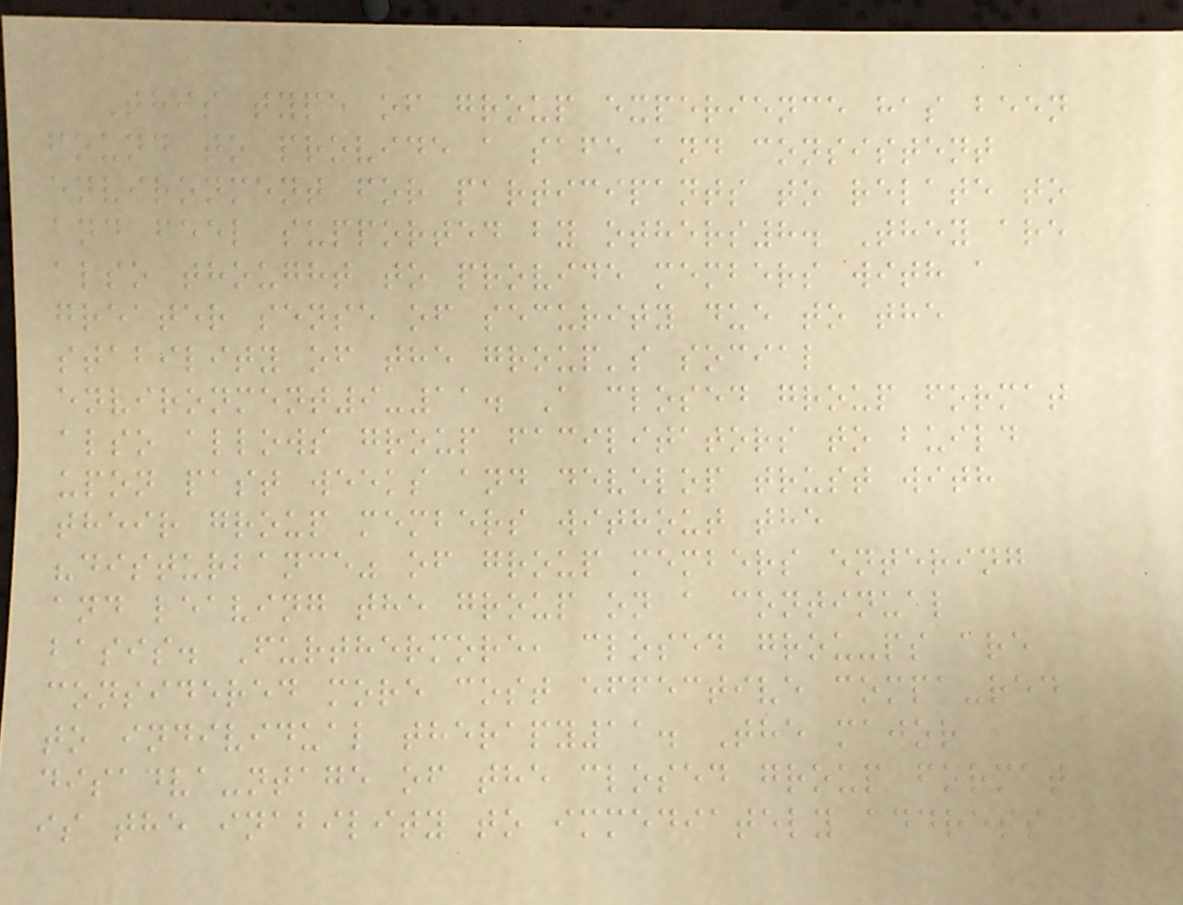This type of group experience has been
found to provide a safe and consistent
environment for participants to relate to
and feel supported by others8. They are
also thought to provide members with a
greater sense of security due to the
stability of the group's social
environment9-11. A closed group format
also allows group facilitators to build
upon past weeks and develop trust with
their group members without the
"disturbance" of group members entering
and leaving the group on a continual
basis. Furthermore, closed grou-ps are
considered more cost effective compa-red
to individual therapy11. The major
disadva-ntage of the closed group format
is the inability to immediately address
